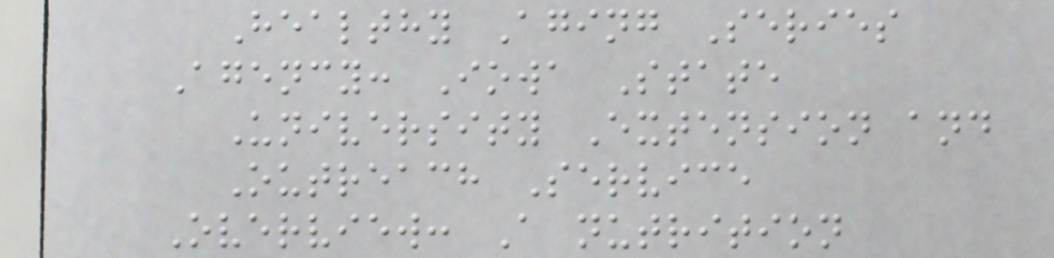Healthy Aging Series
Agency: Iowa State
University Extension and
Outreach Service
Overview: A nutrition
